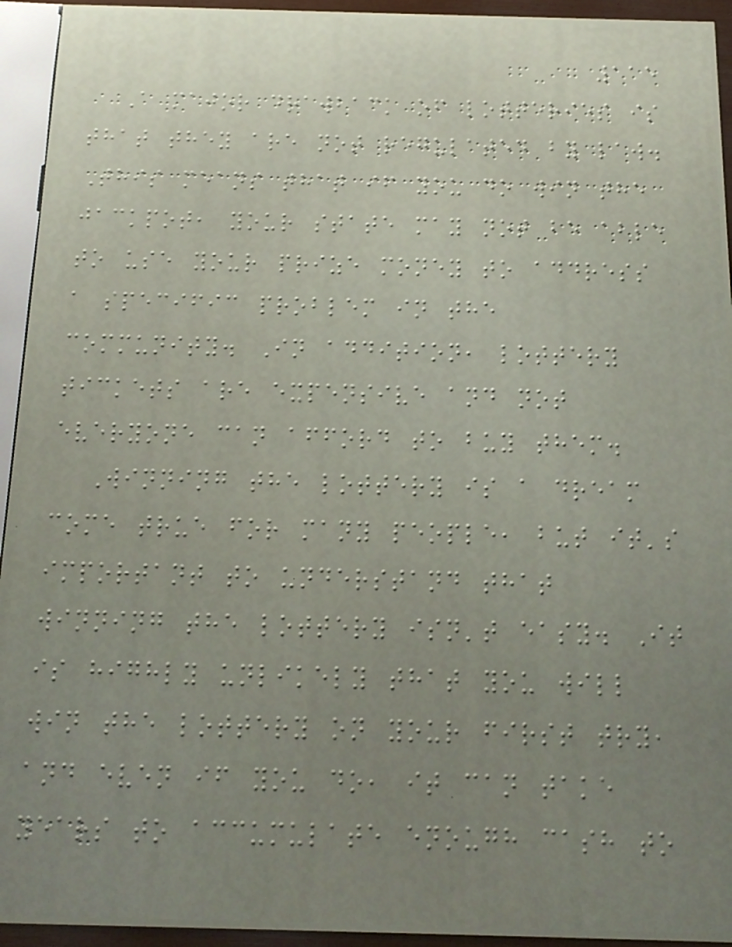115
A major drawback of lotteries is
that they are not regulated by law.
This means that if you do win the
jackpot, your state may not be able
to use your prize money to address
a specific problem in the
community. In addition, lottery
tickets are expensive and not
everyone can afford to buy them.
Winning the lottery is a dream
come true for many people, but it's
important to understand that
winning the lottery isn't easy. It
is highly unlikely that you will
win the lottery on your first try,
and even if you do, it can take
years to accumulate enough cash to
